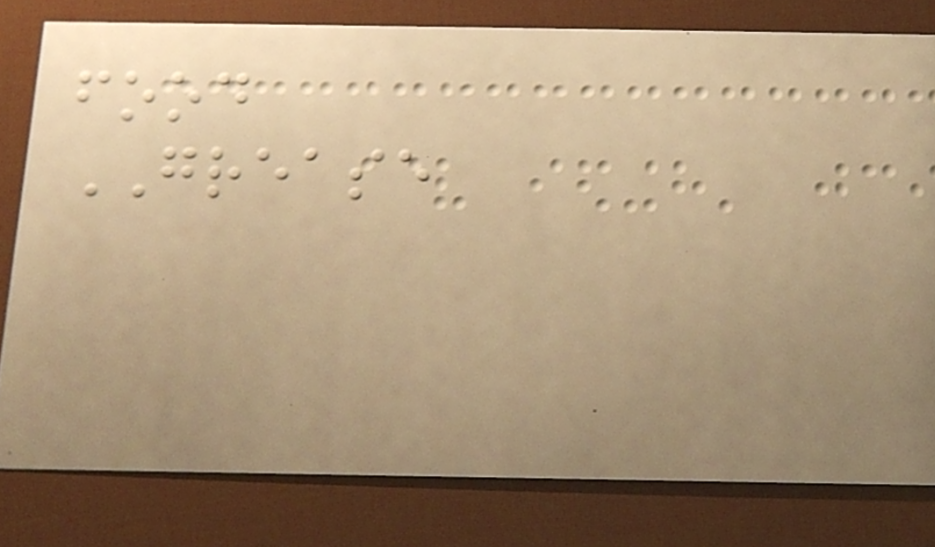food
GREASE
